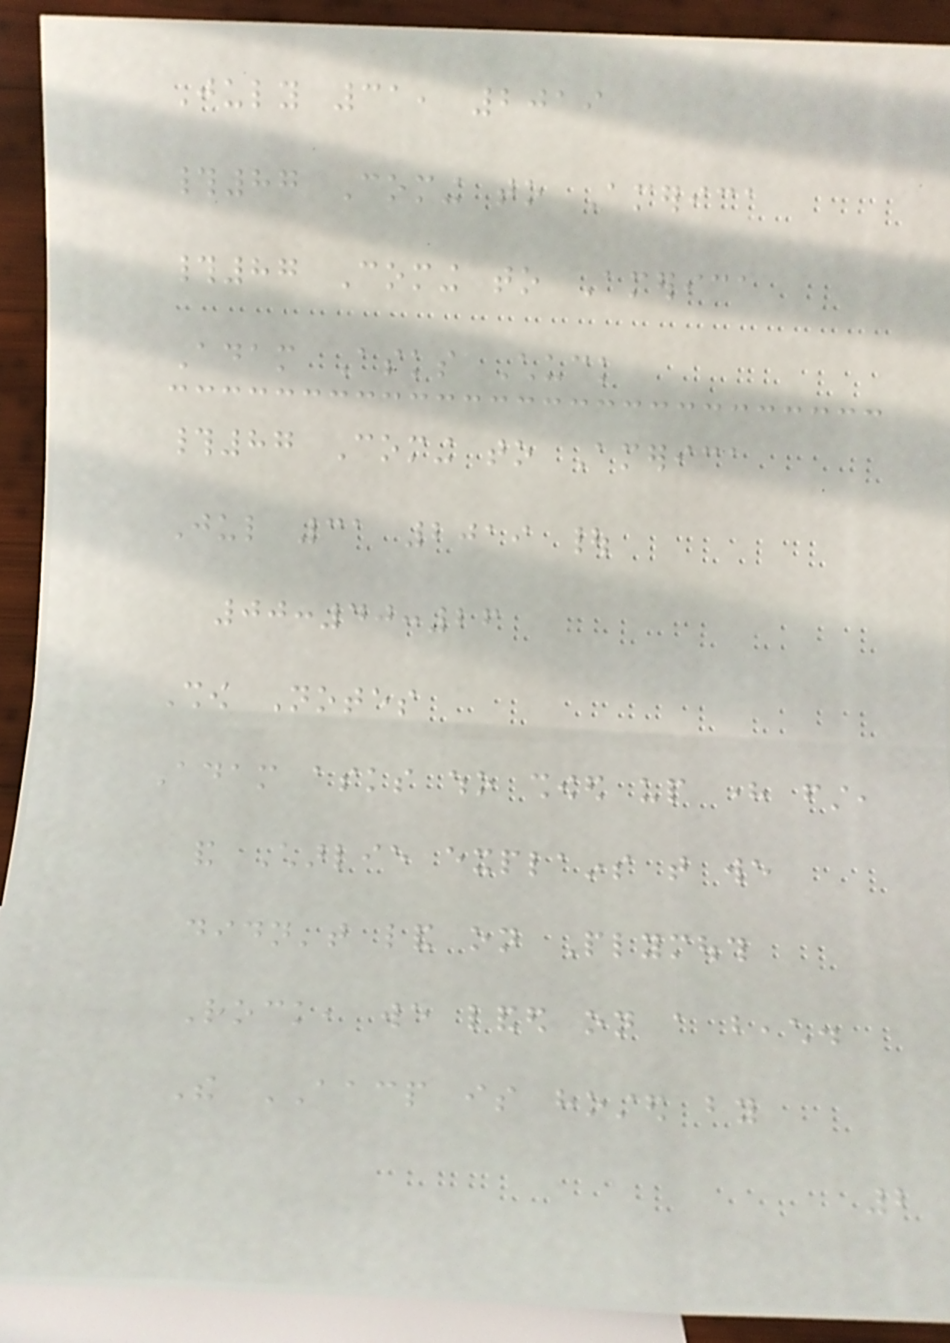July 31, 2019
#87 Coming to America
#87 Coming to America
Adam Asks Chuck
#87 Coming to America
Jul 31 2019 |
00:40:26
Show Notes
Adam asks who showed up here first,
and Charlie explains that we
didn't land on Plymouth
Rock, we landed on a beach.
The AACP is hosted by
2
